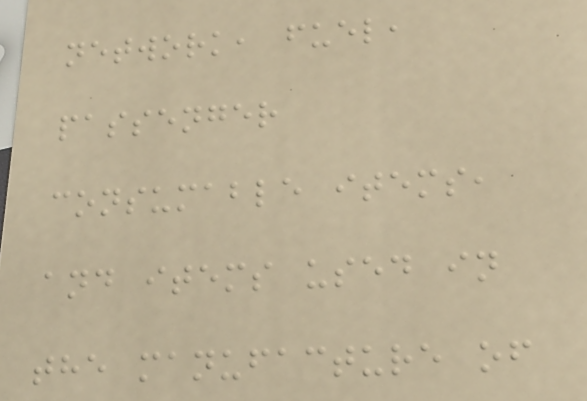network, fuel,
passenger
consumable items,
and items used in
the manufacture of
